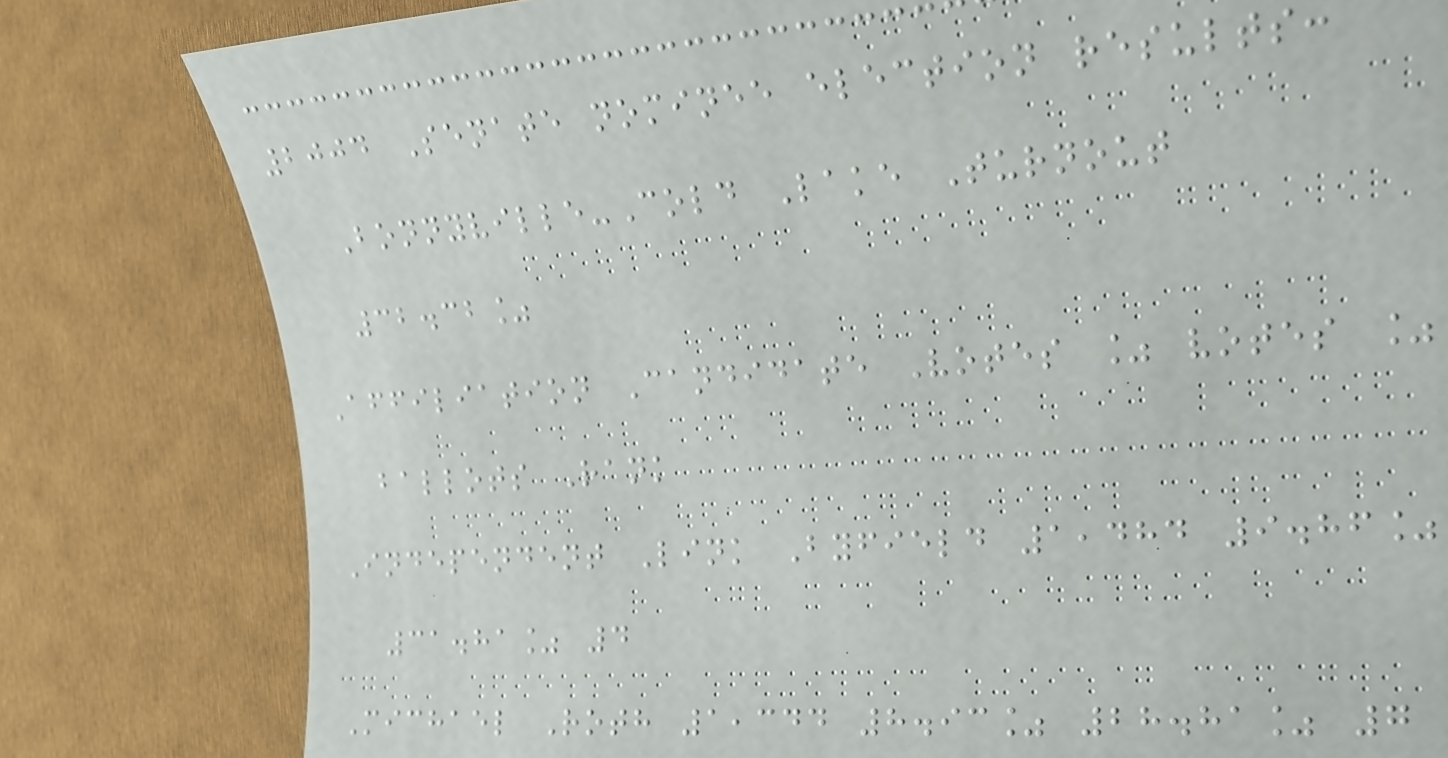2004 Senate nominee election results:
Bonnyville-Cold Lake Turnout
32.32%
Affiliation Candidate Votes % votes %
ballots Rank
Independent Link Byfield 1,484 9.86%
31.81% 4
Michael Roth 1,344 8.93% 28.81% 7
